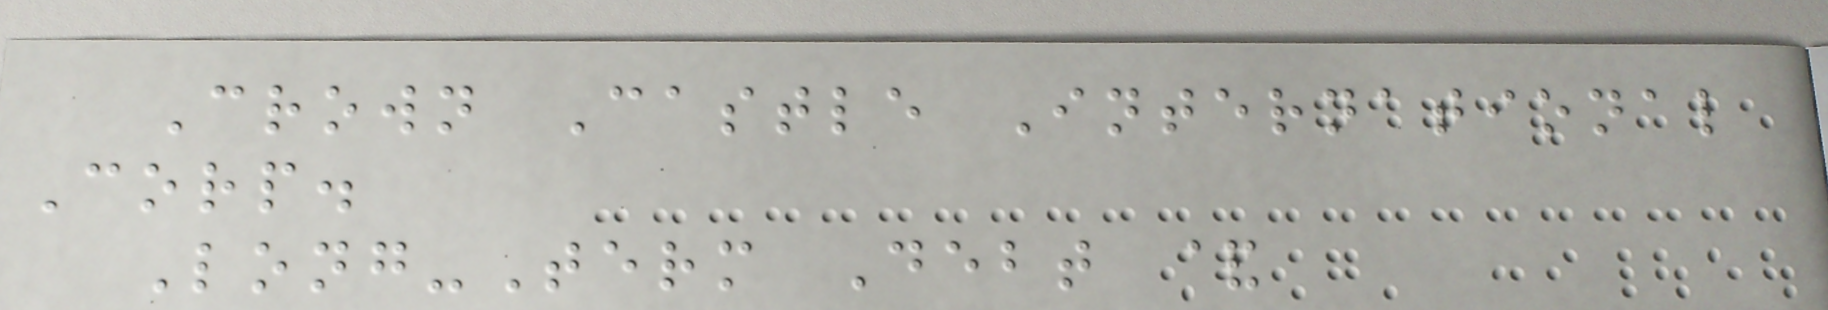Crown Castle International
Corp.
Long-Term Debt &
